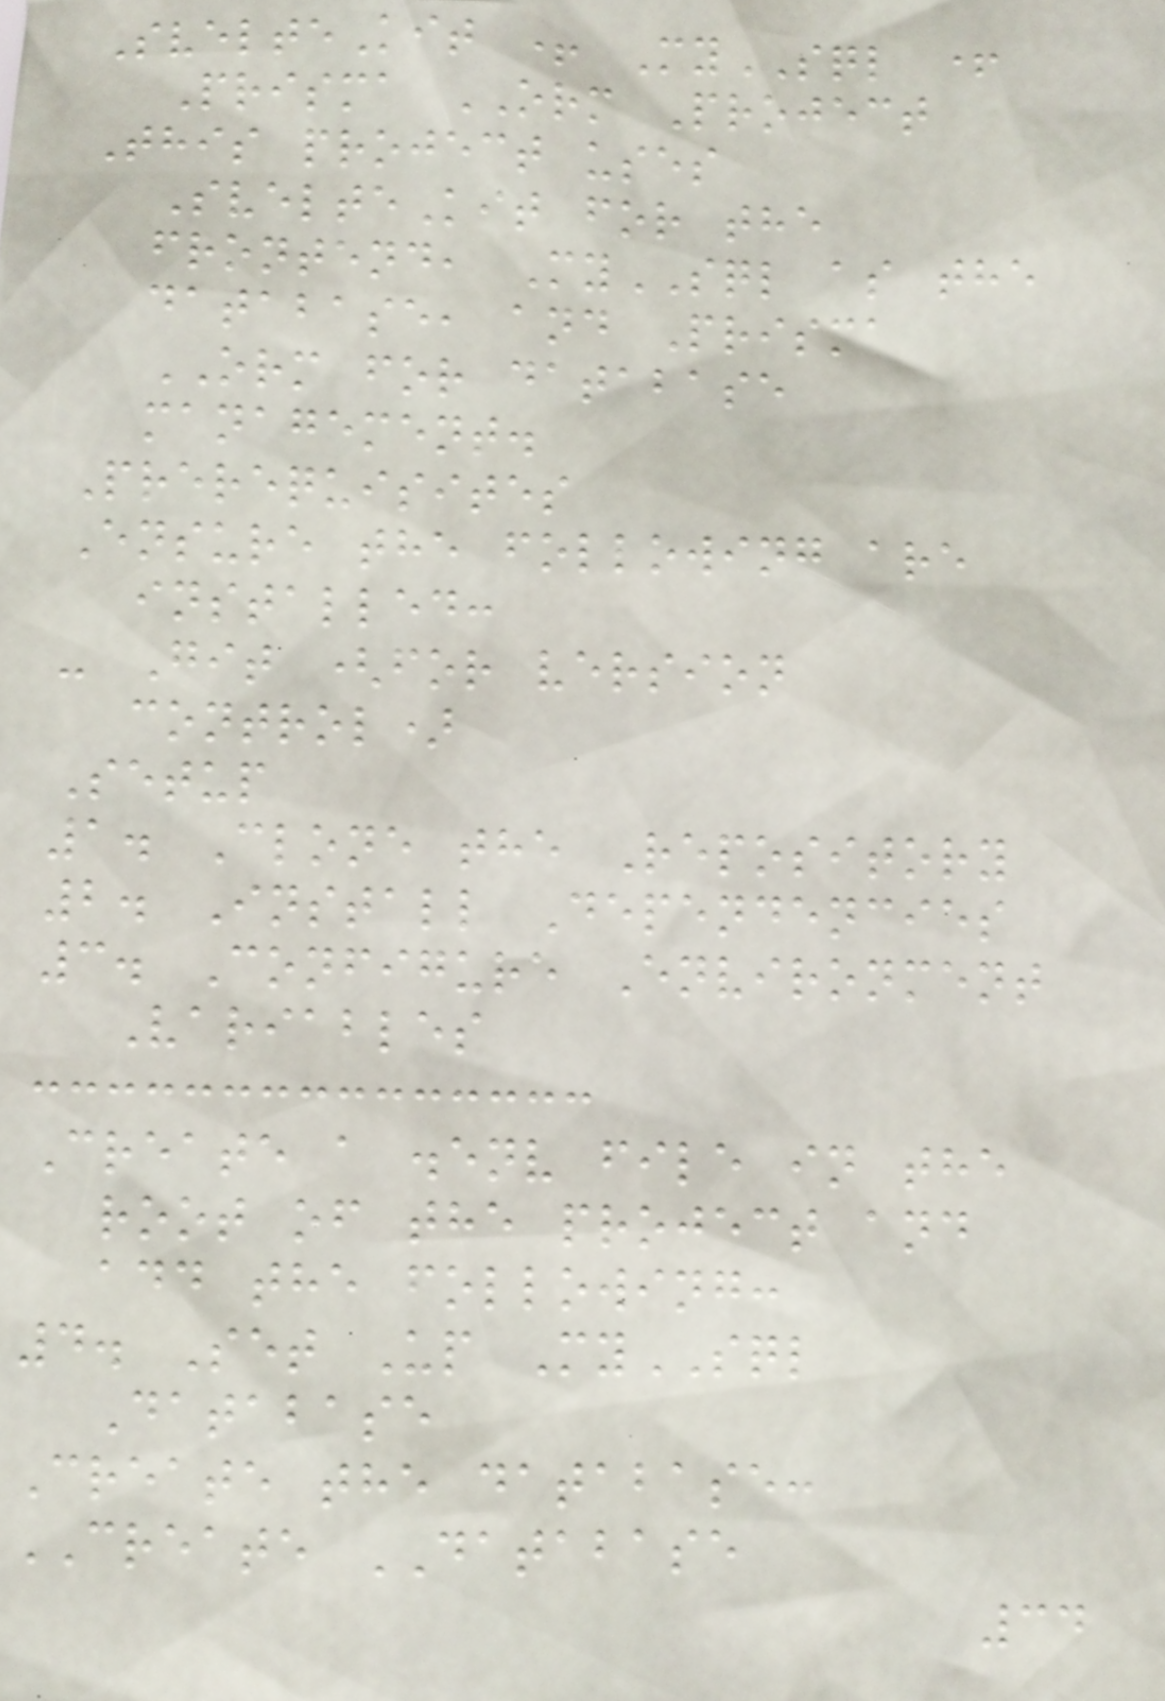SvelteKit + MySQL +
Prisma ORM Project
This project uses
SvelteKit for the
frontend, MySQL as the
database, and Prisma
ORM for database
management.
Prerequisites
Ensure the following are
installed:
- Git (for version
control)
Setup
1. Clone the Repository
2. Install Dependencies
3. Configure Environment
Variables
Create a .env file in the
root of the project and
add the following:
4. Set Up MySQL
Database
Create the database:
CREATE DATABASE
34
